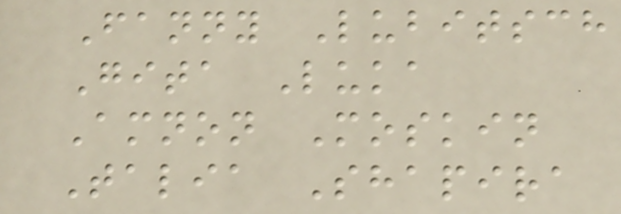Fanny Lubitsch
Gita Luka
Amnon Moskin
Talia Shapira
